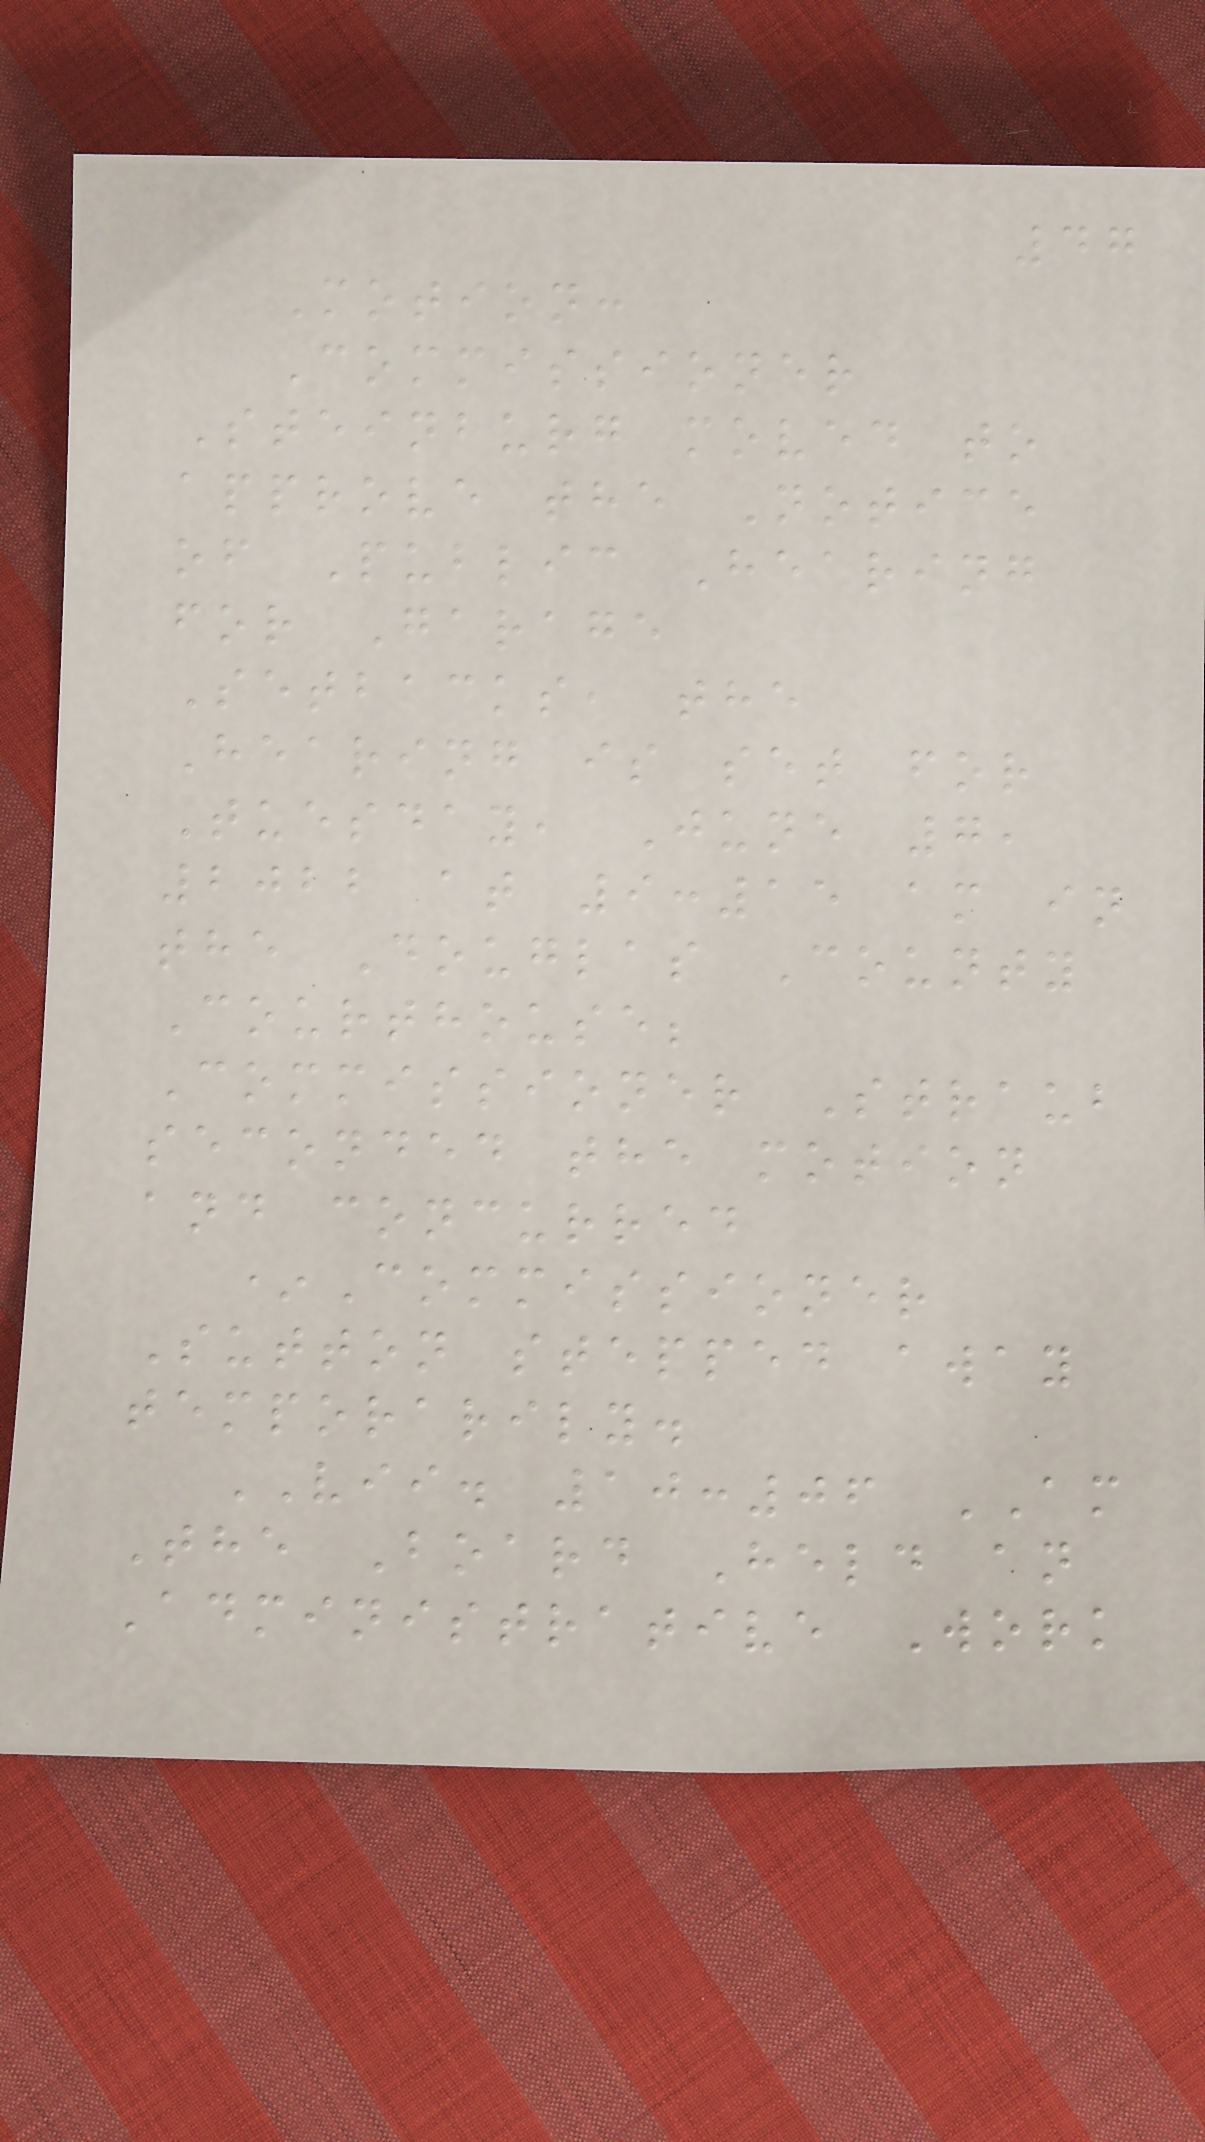47
Motion:
Commissioner
Steinburg moved to
approve the Notice
of Public Hearing
for Garage
Setbacks, the
Hearing is set for
Tuesday, June 7,
2022 at 9:15 am in
the Douglas County
Courthouse;
Commissioner Straub
seconded the motion
and concurred
*Commissioner
Sutton stepped away
temporarily.
VII. 10:06 AM
The Board Held an
Administrative Work
